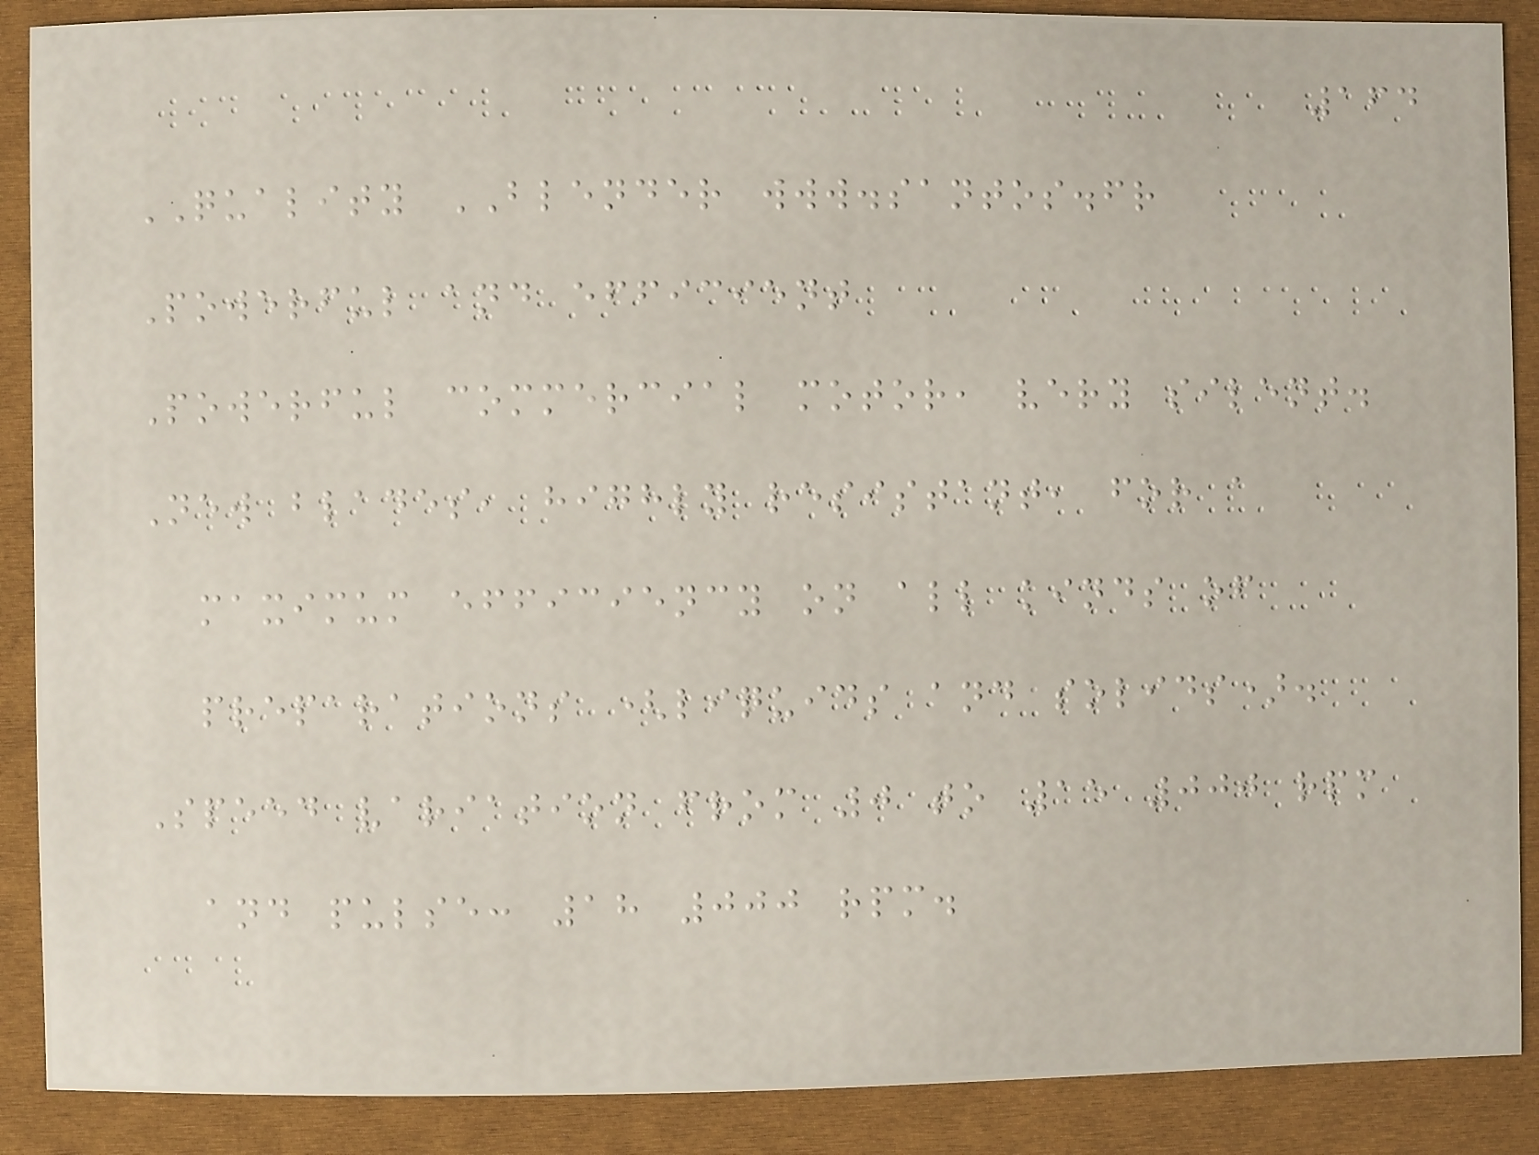164
QUALITY BLENDER www.santos.fr
Powerful and efficient
Powerful commercial motor, very silent.
New blades, highly resistant, for a
maximum efficiency on all kinds of
preparations (liquids and solids).
Speed variation from 0 to 15 000 rpm
and pulse: 18 000 rpm.
